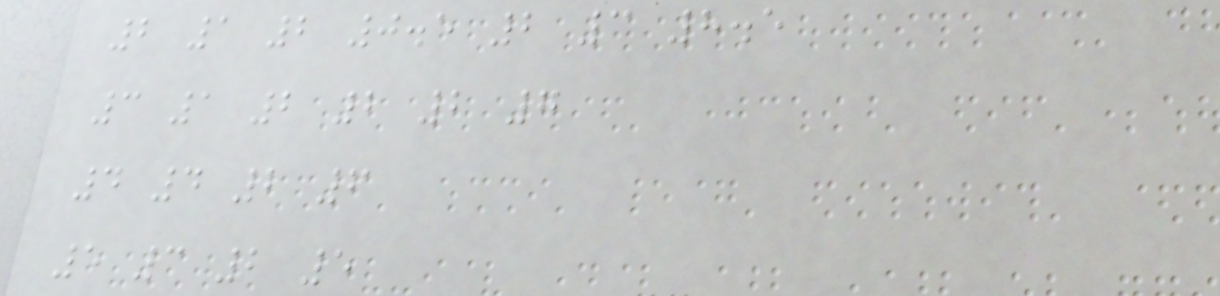2 1 2 0.5 2 3 8.5
3 1 2 2 2 7
4 4 2 6
5 3 2 5
